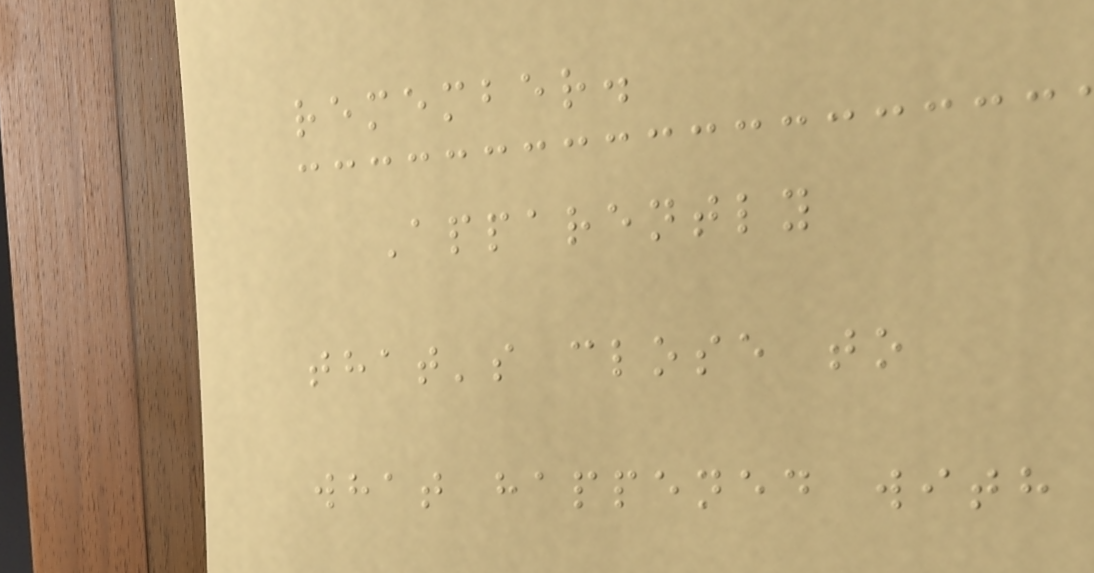remember.
Apparently
that's close to
what happened with
